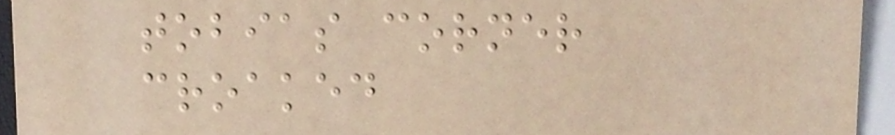tobias corner
croaked
